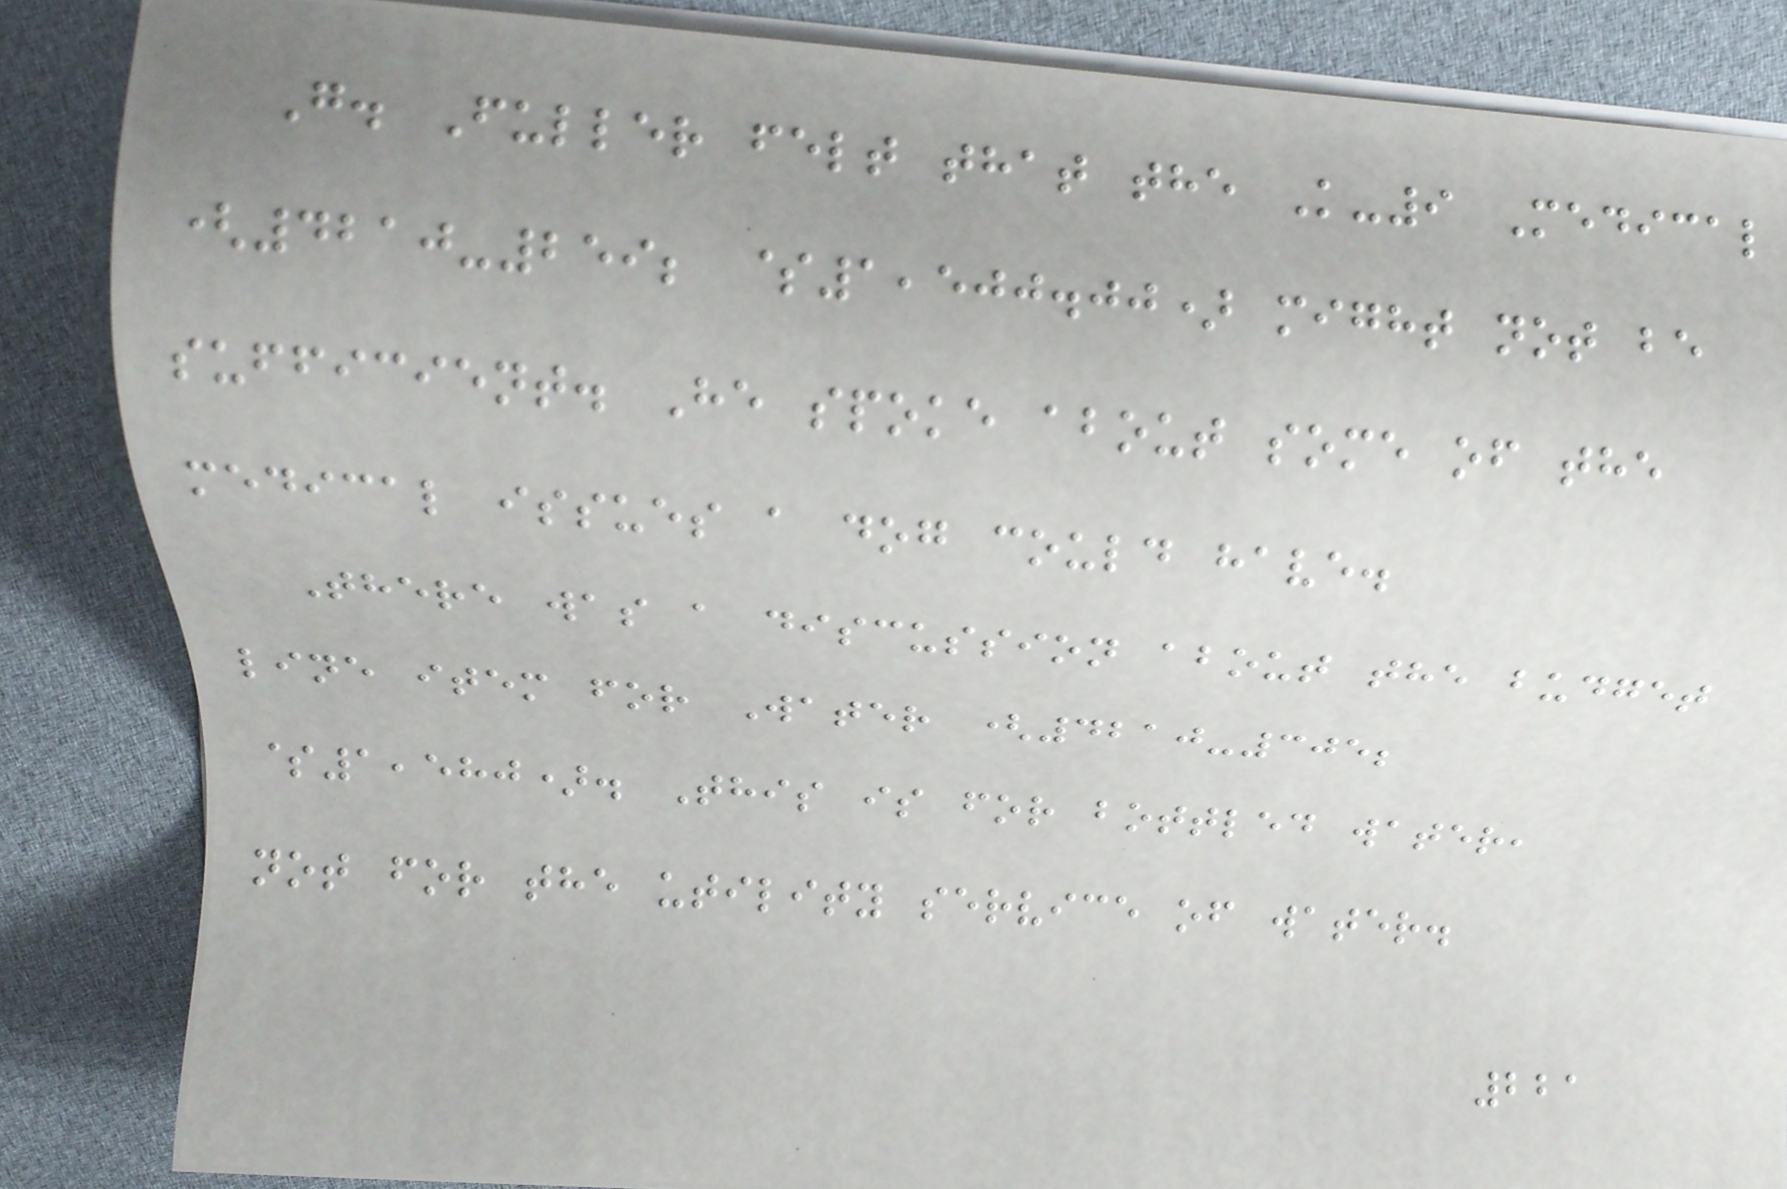G. Fuller felt that the K-9 Medical
(4210-259; $1,500.00) might not be
sufficient. He spoke about some of the
medical issues a dog could have.
There was a discussion about the budget
line item for Water (4210-305;
$1,580). This is for bottled water,
not for the utility service of water.
221
